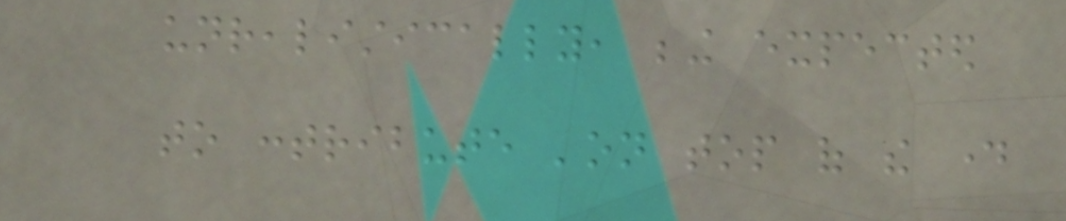unrealistically, being expected
to contribute 'on top of the day
